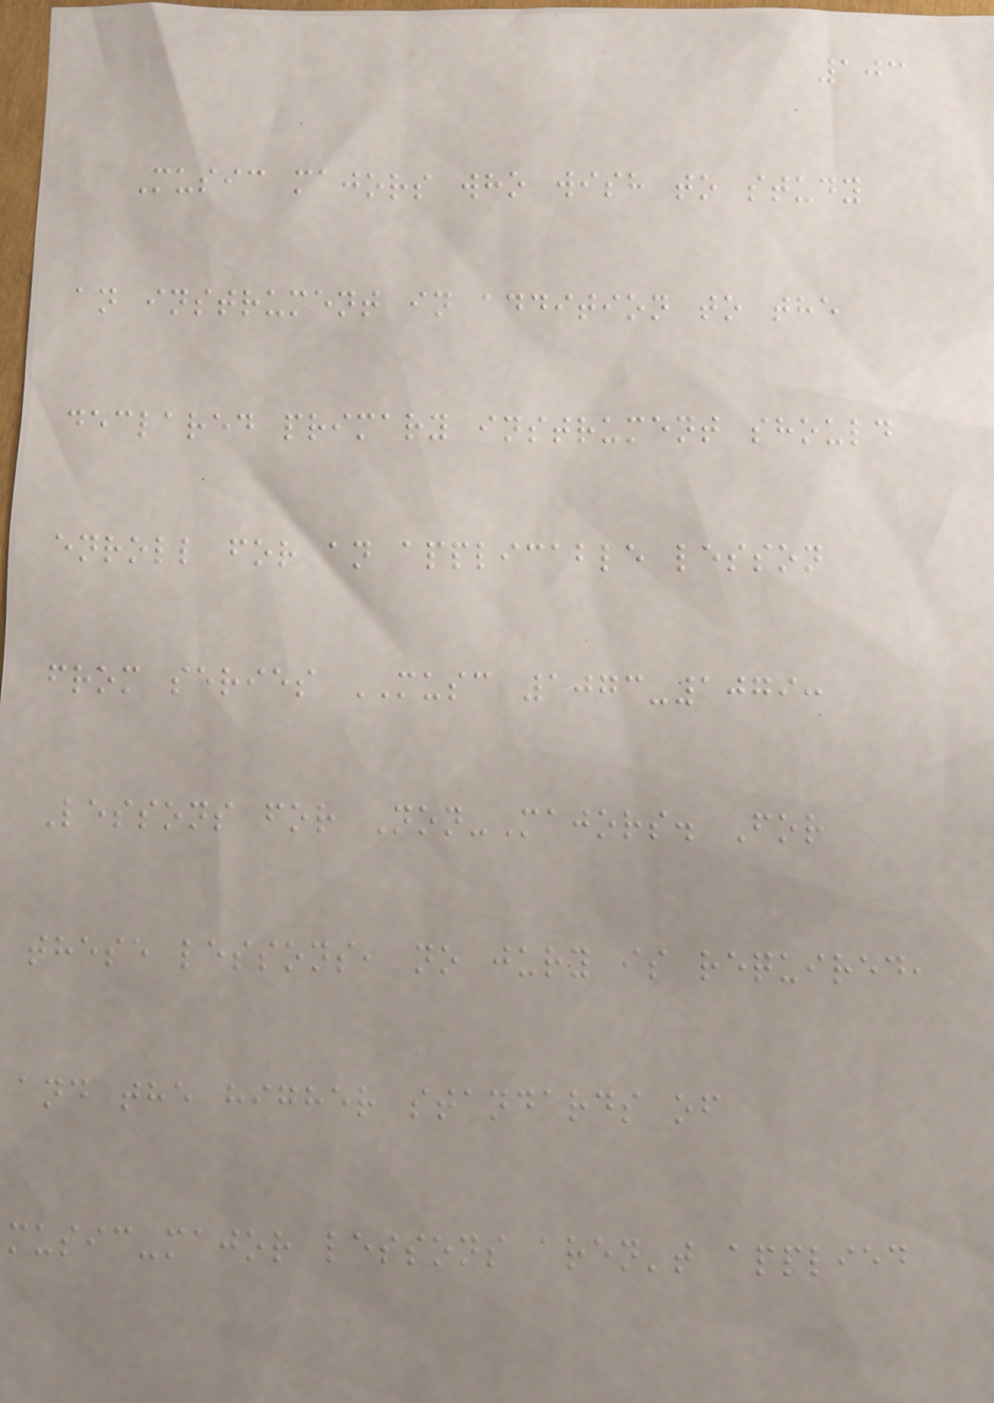103
Music majors who wish to study
an instrument in addition to the
declared primary instrument should
enroll for an applicable lesson
from series MUSC 1073-1079:
Lessons for Non-Majors. For
these lessons, no jury is required,
and the higher standards of
music-major lessons aren't applied
